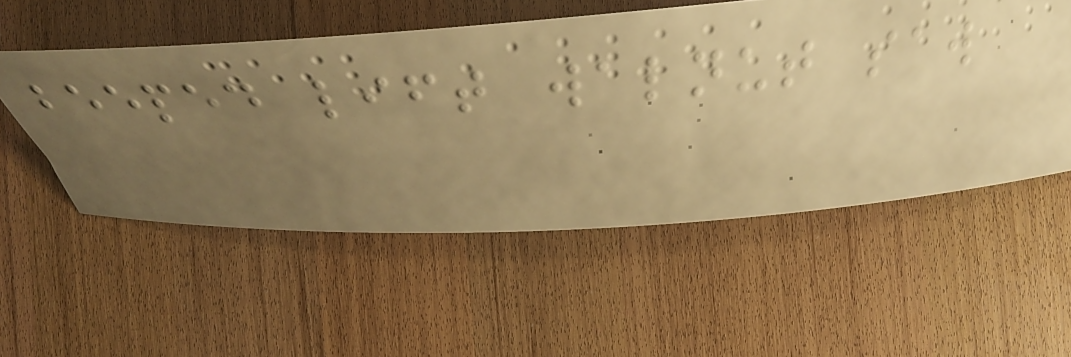beeped lift walnut saw
